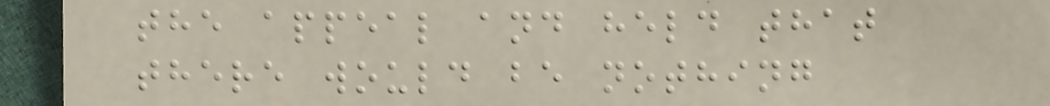the appeal and held that
there would be nothing
